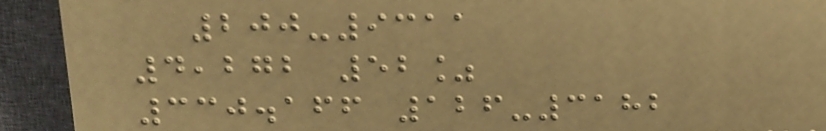200-9311
4,272 52%
330.166 126-3182
